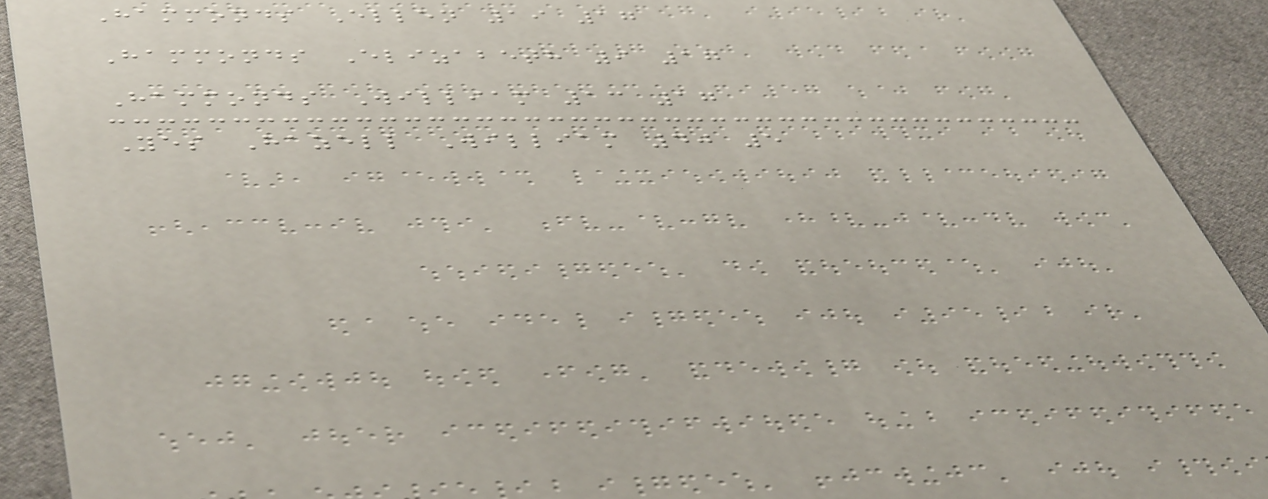Hammonds Ellen 19 17
Hammonds Elizabeth 9 17
Hammonds William 13 17
Yes Hazell William 40 5
